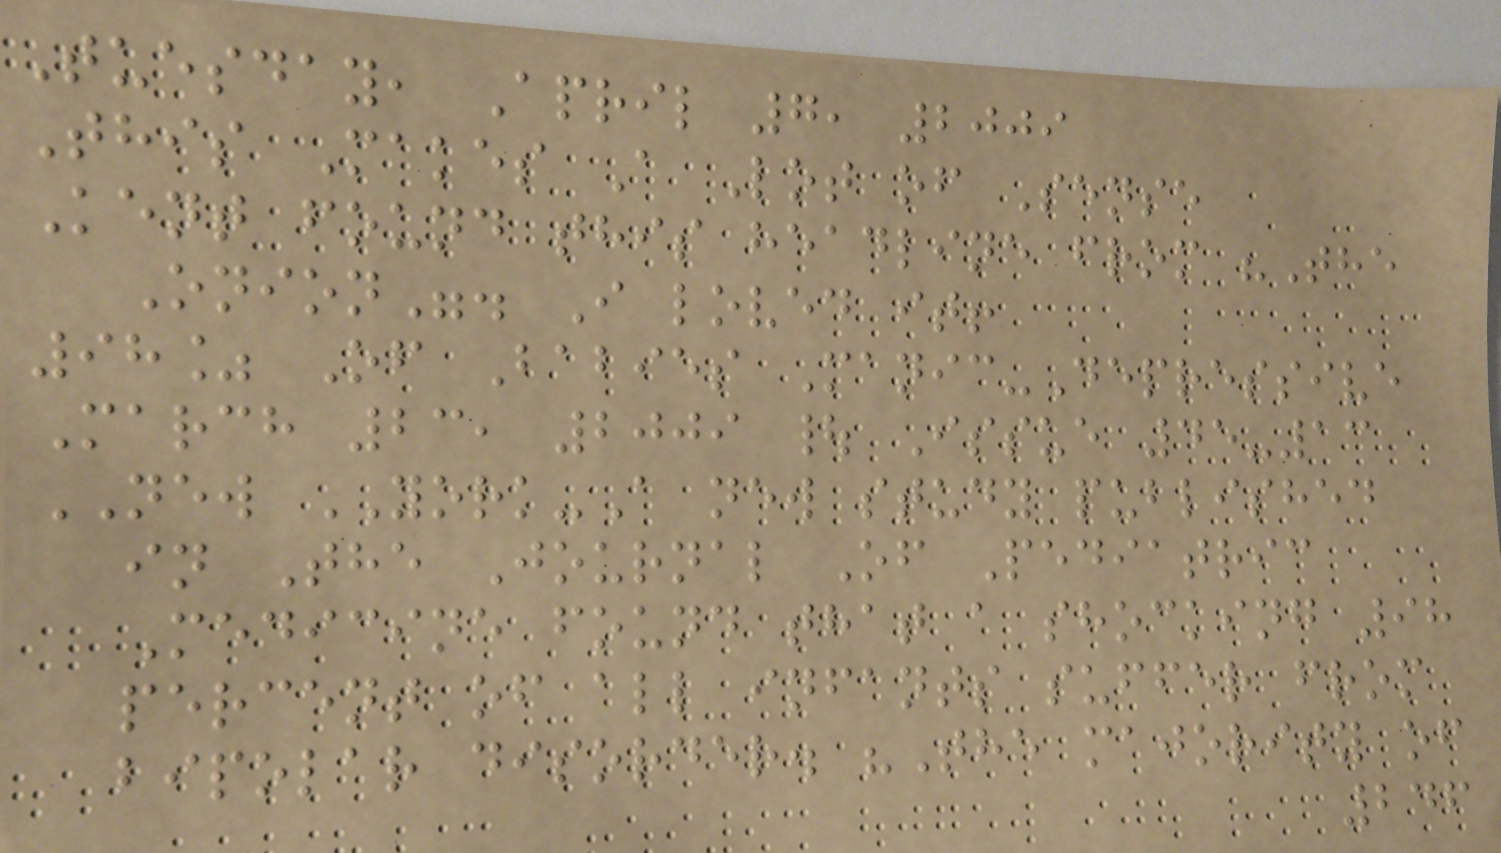Tuesday, April 7, 2009
This Makes A Lot of Sense
Kent found this headline from "The
Onion". I loved it!
98% Of Babies Manic-Depressive
March 23, 2009 | Issue 45-13
NEW YORK-A new study published
in The Journal Of Pediatric
Medicine found that a shocking 98
percent of all infants suffer from
bipolar disorder. "The majority of
246
